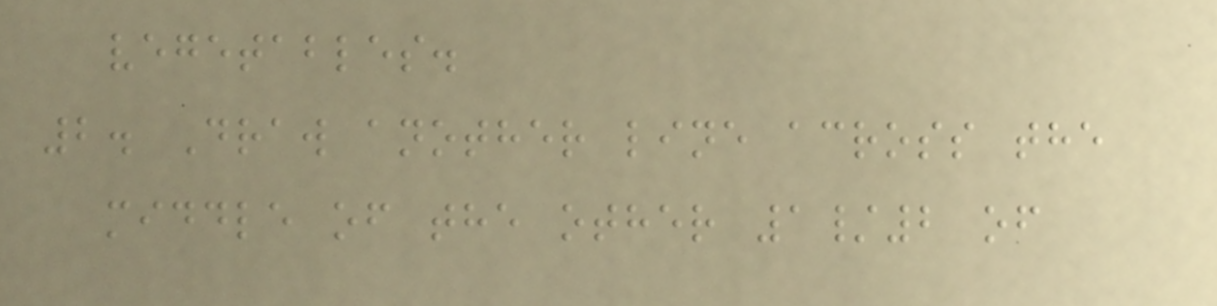vegetables.
2. Draw another line across the
middle of the other 1/2 of
